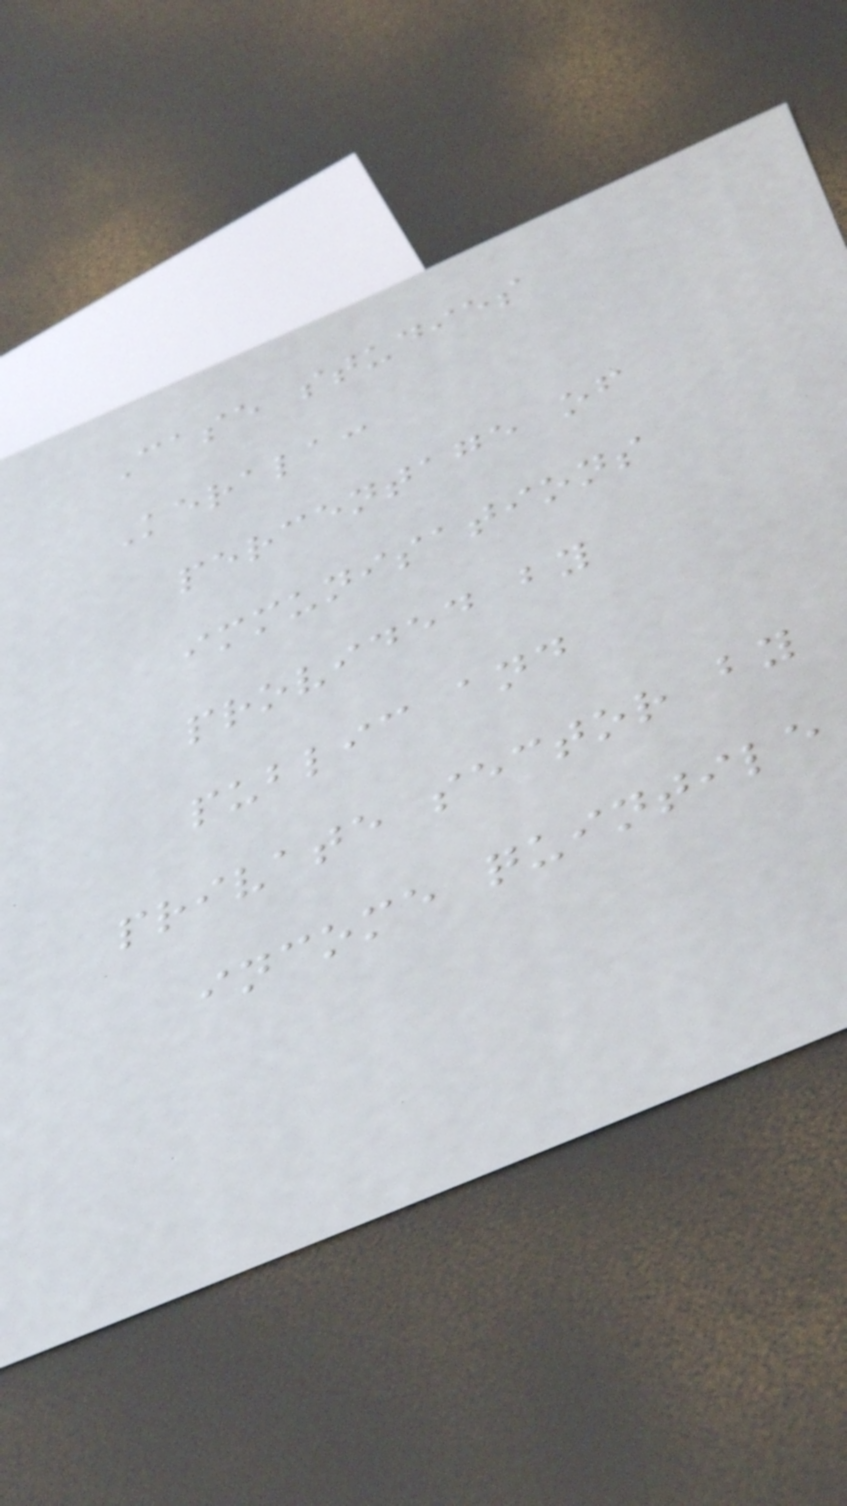Case studies
Kerala:
percentage of
immunisations
provided by
public and
private sector by
income quintile
